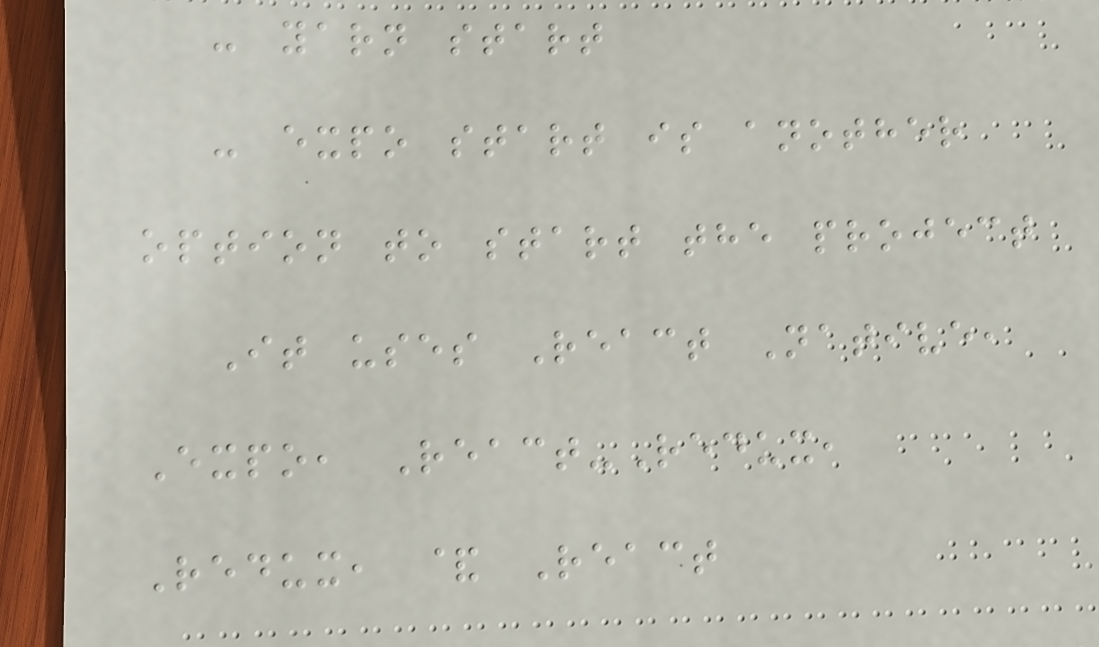- yarn start
- expo start is another
option to start the project
It uses React Native,
Expo, React-Redux,
Redux, & React
